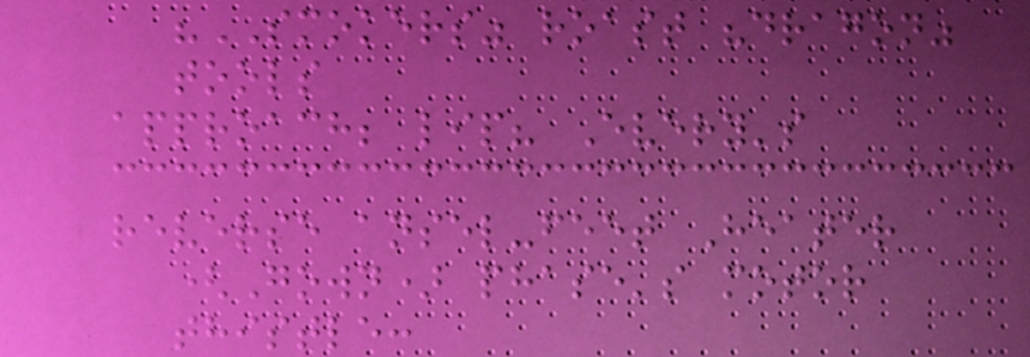"SMOKERS" roast "dragon"
tools
approach; lip? Every's
reverse ansel-feet Heater
(Gown) phase's motor
thistle:
